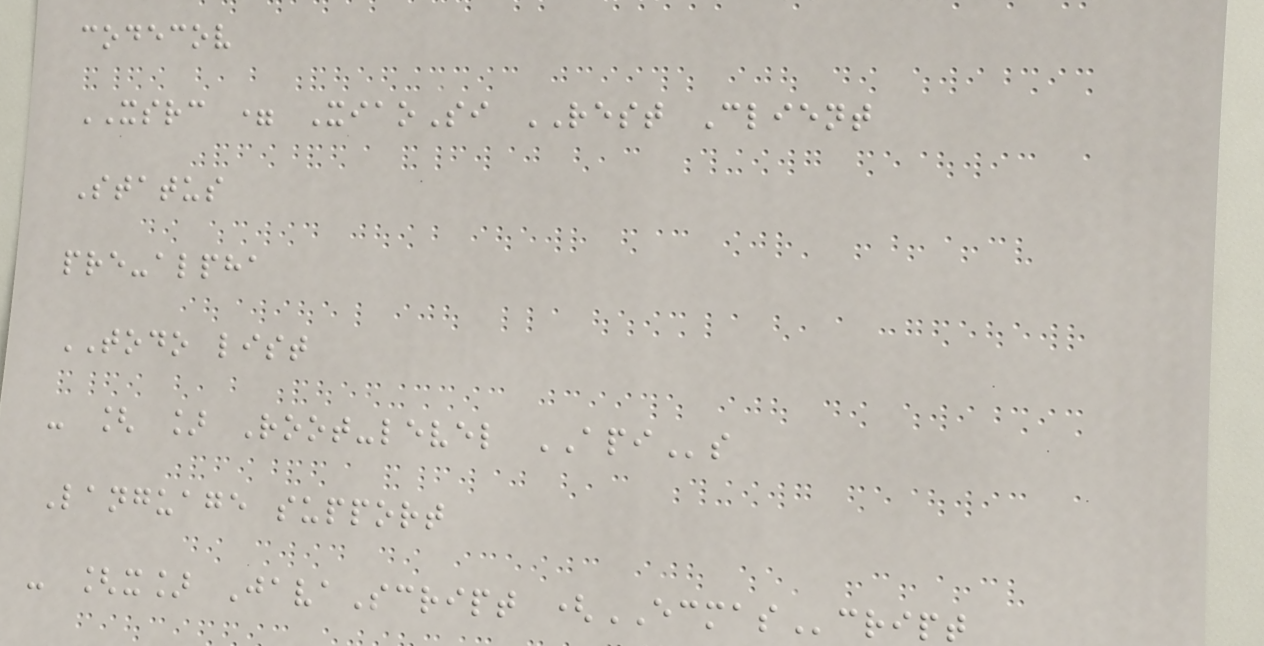codecov
XSRC = XiaoSi REST Client
Status
pre-alpha
TODO list
- [ ] Root-level APIs
Language support
- [x] JavaScript (ECMAScript
